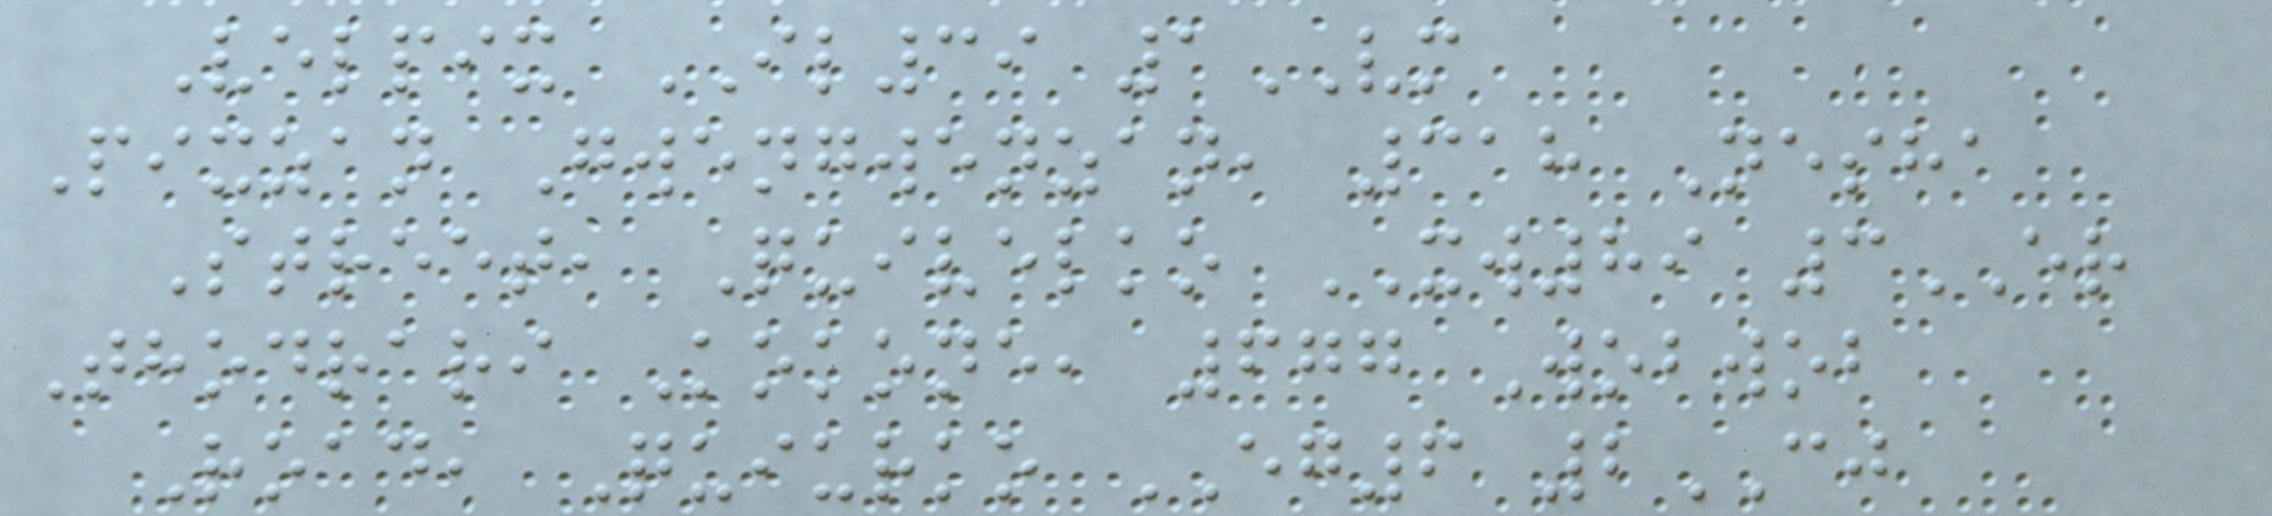Velpix IL39 1VM
Pixzan Gwengwenzan, 318 Nesha
Street, Quivelko XW89 3ER
Thodrari Kokone, 677 Wobwob
Road, Quiurko EG6 2CJ
